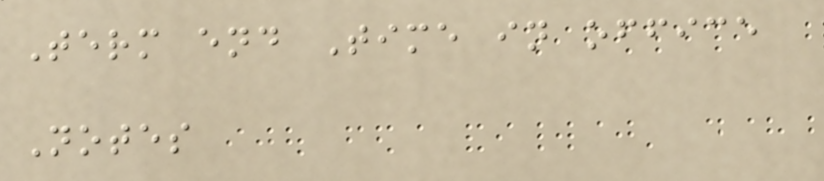Term end Time in office
Notes
